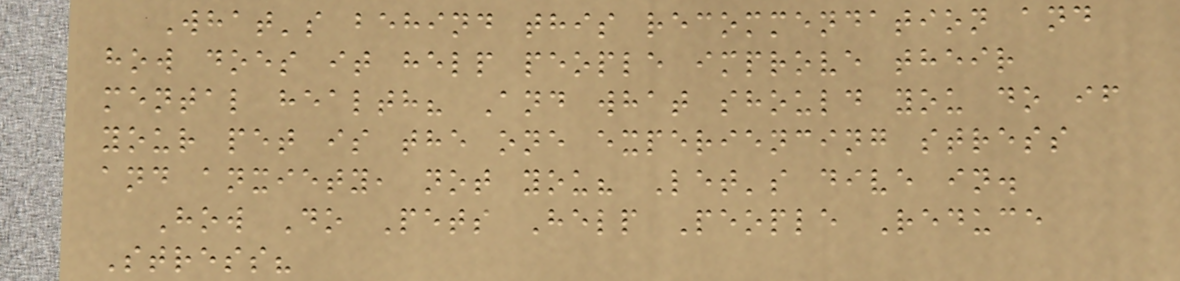What's behind this recommendation and
how does it help people improve their
mental health? And what should you do if
your pet is the one experiencing stress
and anxiety, not you? Let's dive in.
How Do Pets Help People Reduce
Stress?
